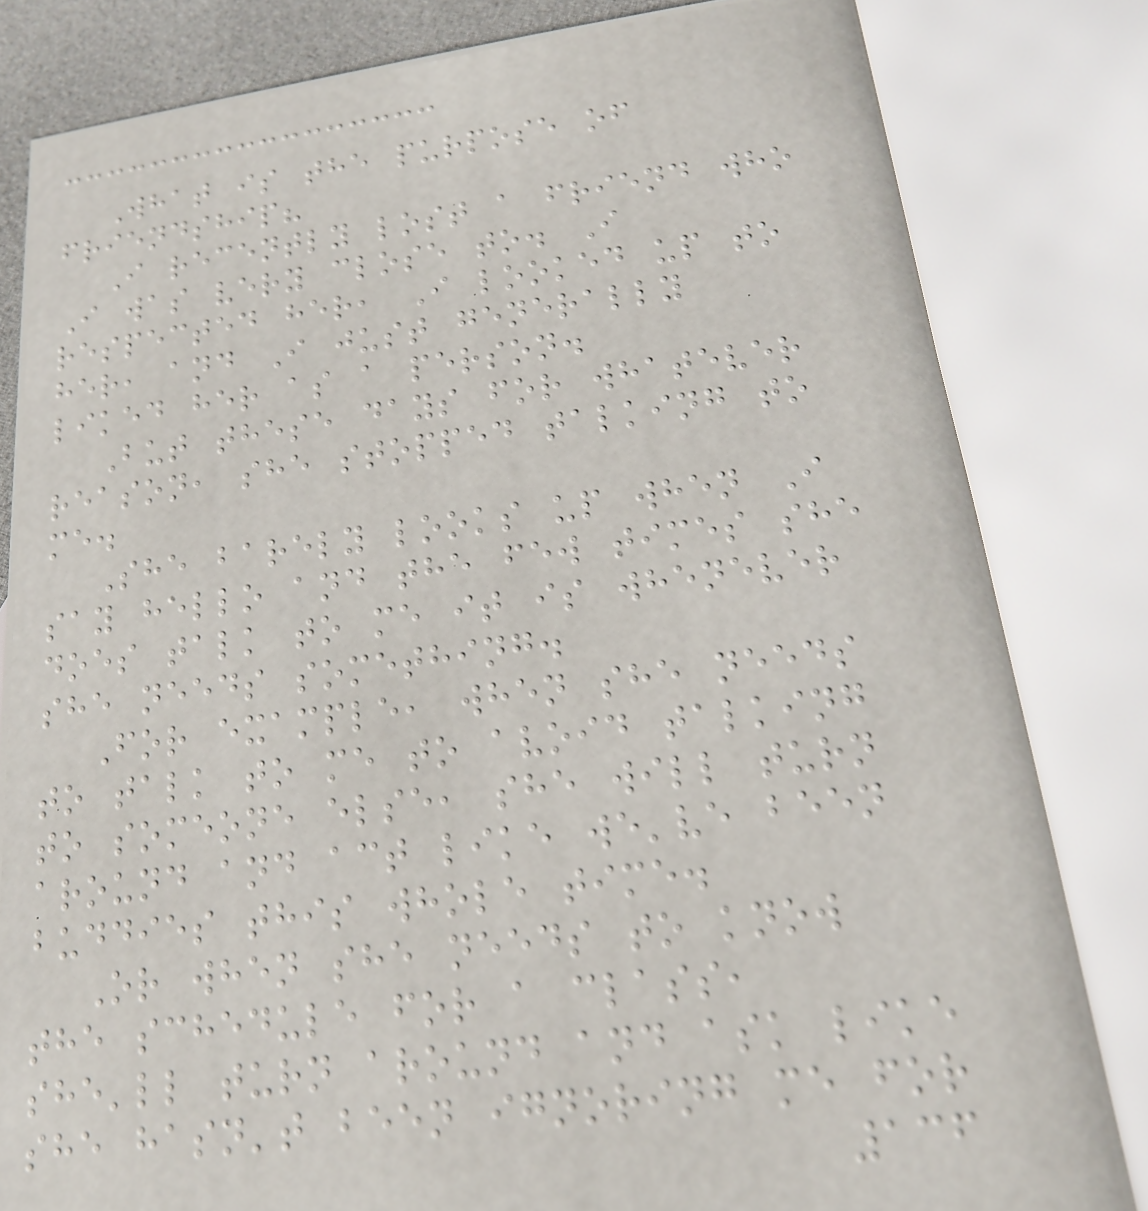What is the purpose of
friendship?
I recently lost a friend who
I was very close to. I
respected her, I looked up to
her, and I just generally
liked her as a person.
But these days for whatever
reason, she stopped talking to
me.
She barely looks up when I
say hello and the few times she
does talk to me it is whenever
she needs something.
For example, when she needs
to talk to me to avoid talking
to someone else, she will turn
around and act like we've been
buddies this whole time.
Or when she needs to know
the schedule for a class,
she'll turn around and ask like
she hasn't been ignoring me for
136
